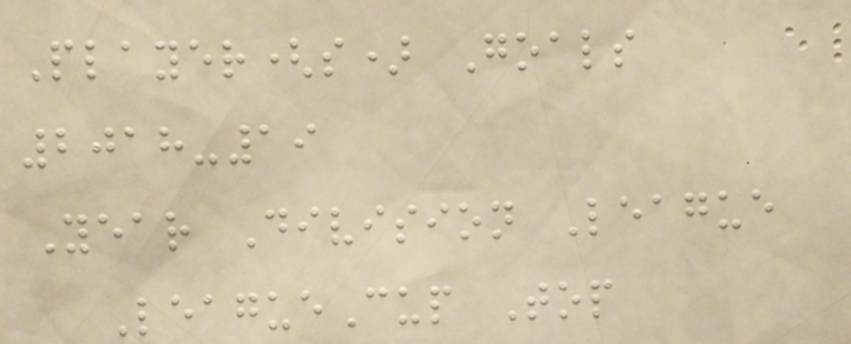Player(s) Goals
2018-19
Year Division League
LeagueCup Top
